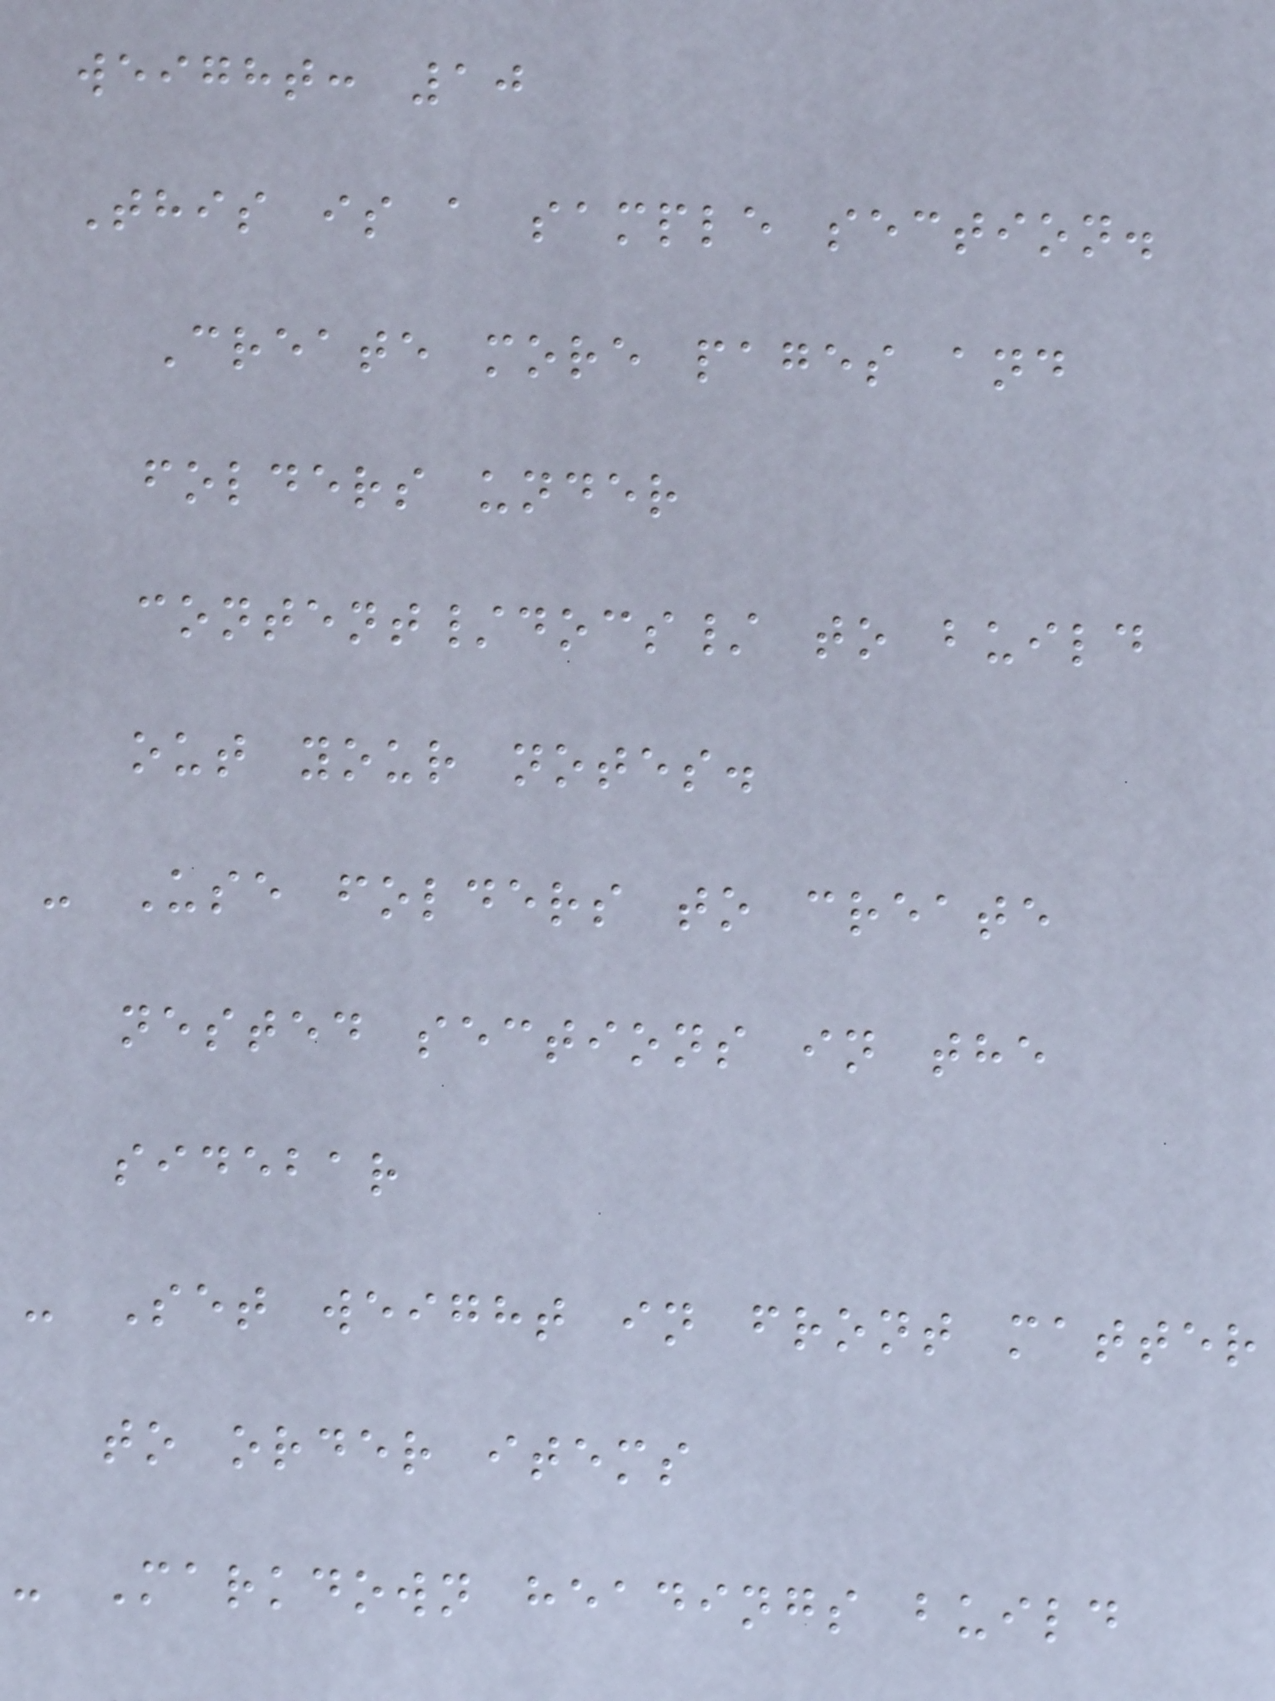weight: 10
This is a sample section.
Create more pages and
folders under
content/docs/ to build
out your notes.
- Use folders to create
nested sections in the
sidebar
- Set weight in front matter
to order items
- Markdown headings build
